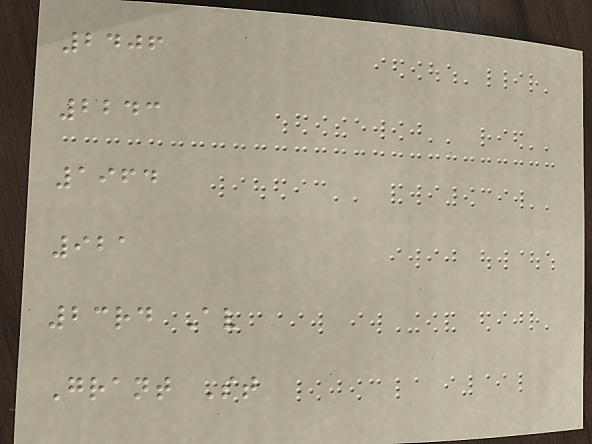2406
2243
1964
921
23rd Av
Grant St
